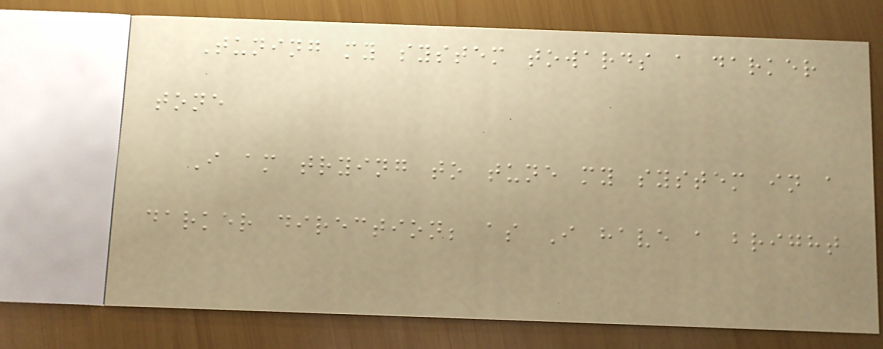Tuning my system towards a darker
tone
I am trying to tune my system in a
darker direction; as I have a bright
